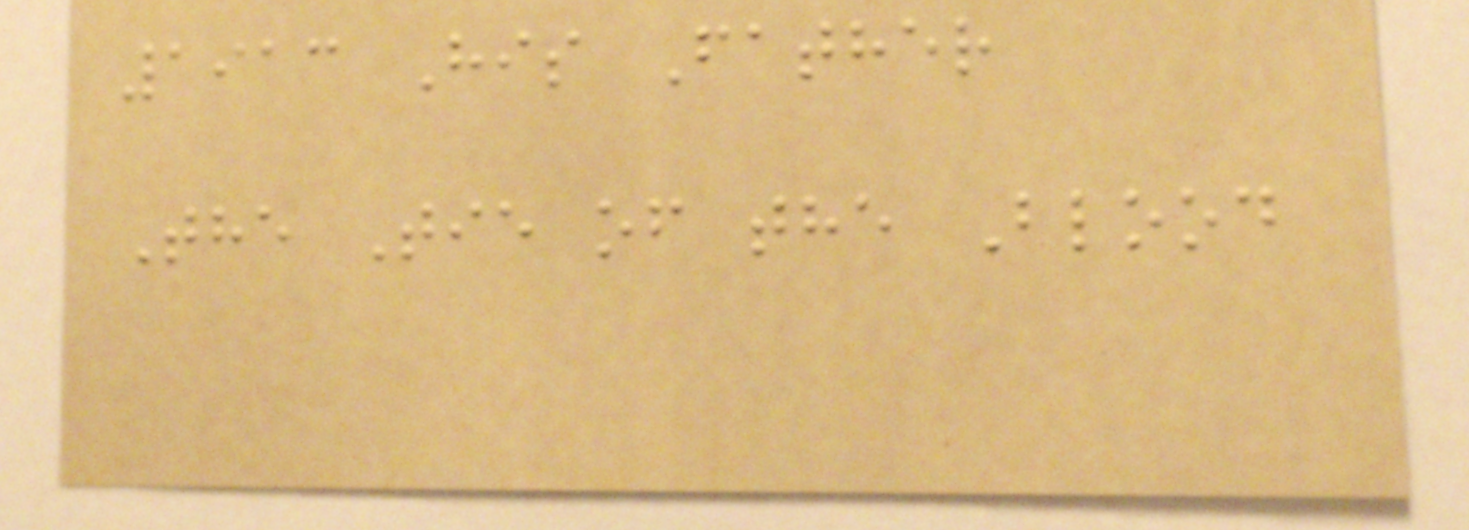1913 His Father
The Tie of the Blood
